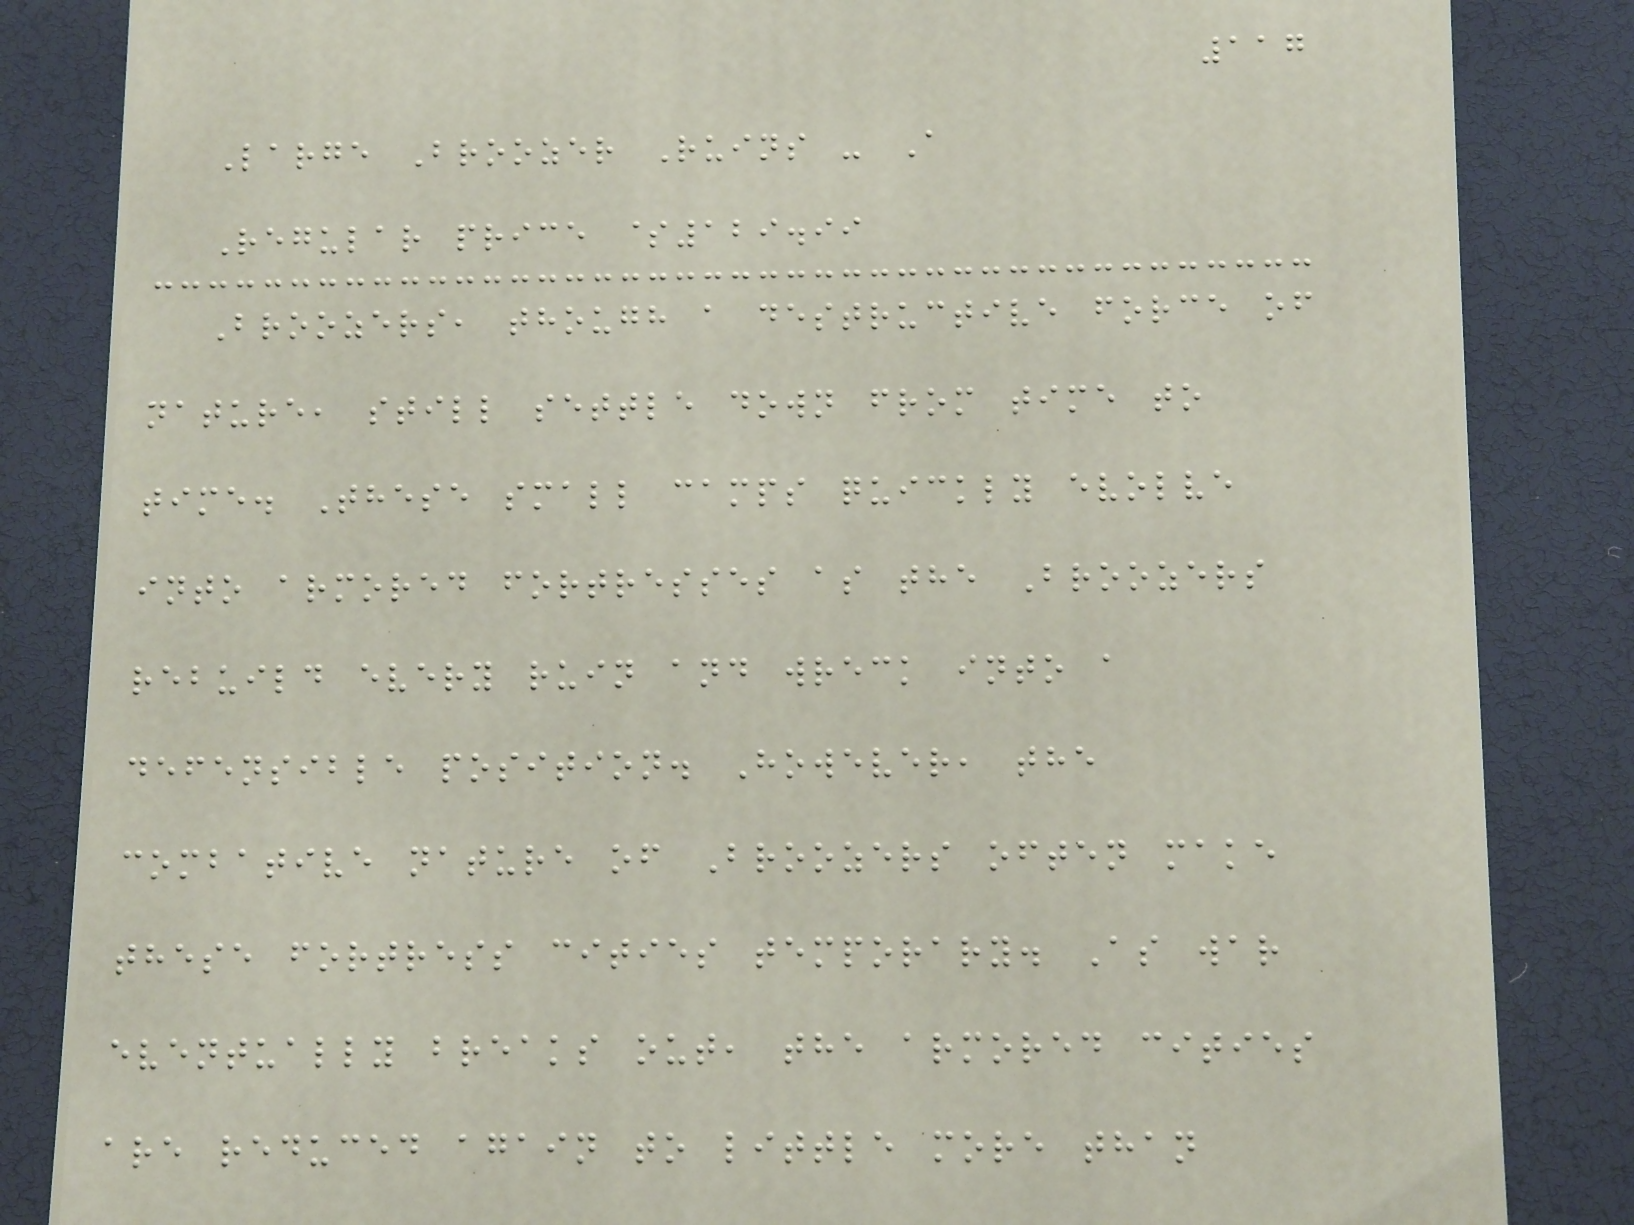117
Large Broozer Ruins - A
Regular price $129.99
Broozers, though a destructive force of
nature, still settle down from time to
time. These small camps quickly evolve
into armored fortresses as the Broozers
rebuild every ruin and wreck into a
defensible position. However, the
combative nature of Broozers often make
these fortress cities temporary. As war
eventually breaks out, the armored cities
are reduced again to little more than
